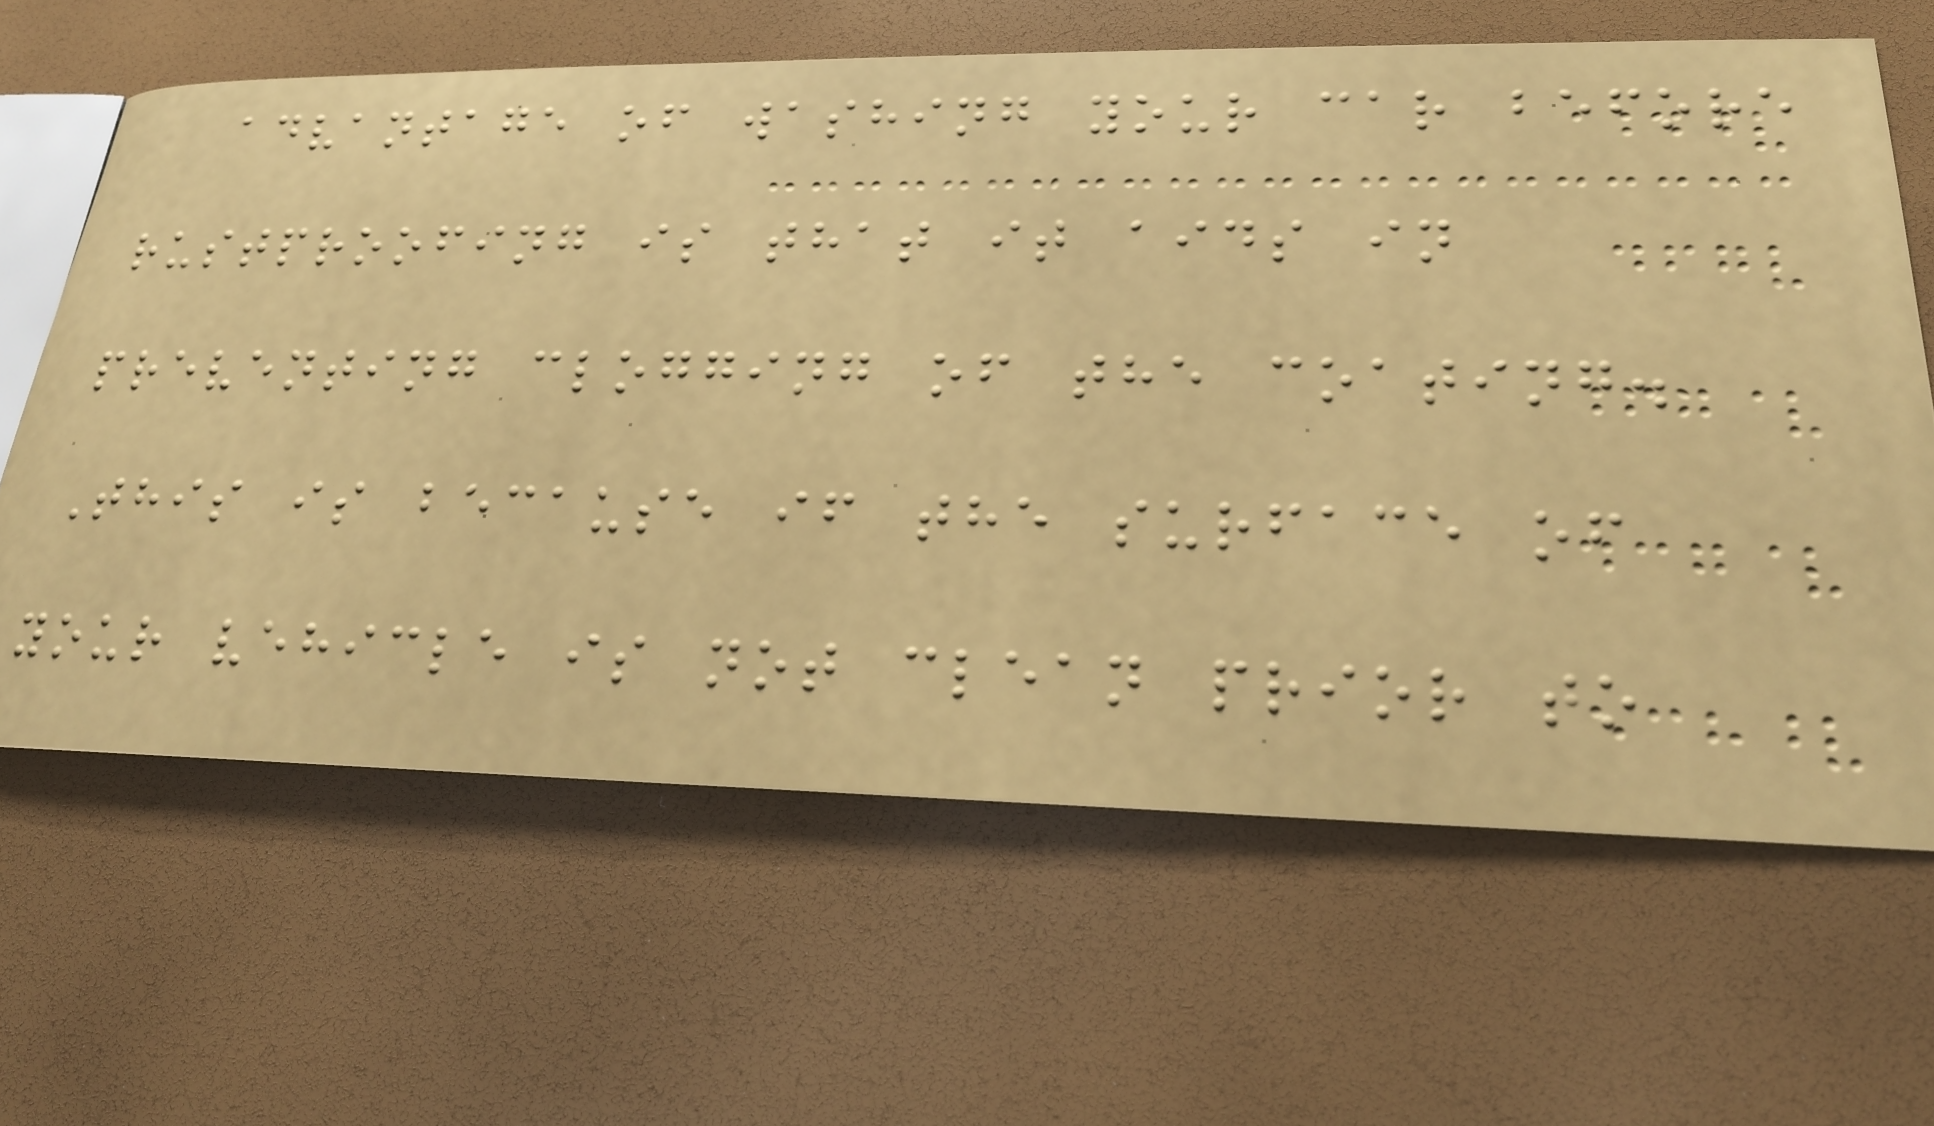advantage of washing your car before
rustproofing is that it aids in
preventing clogging of the coating.
This is because if the surface of
your vehicle is not clean prior to
